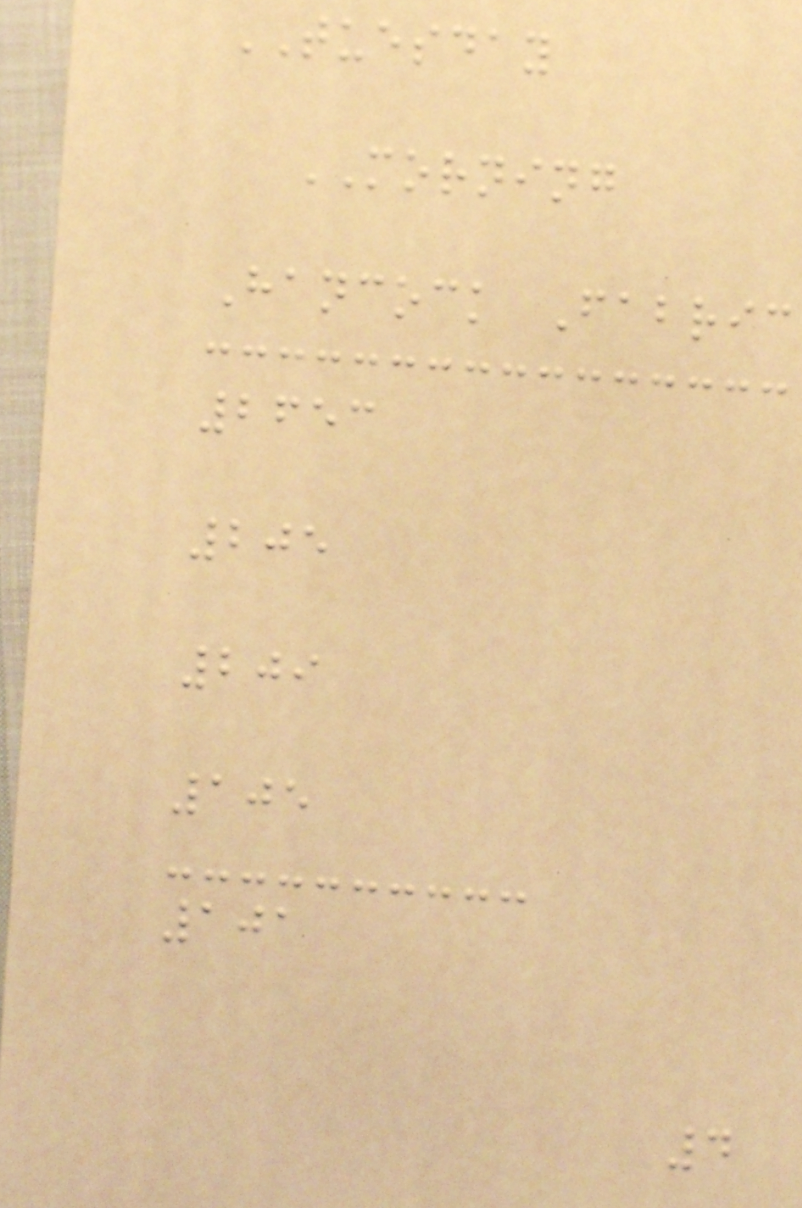TUESDAY
MORNING
Hancock Fabric
2653
205
209
105
101
4
